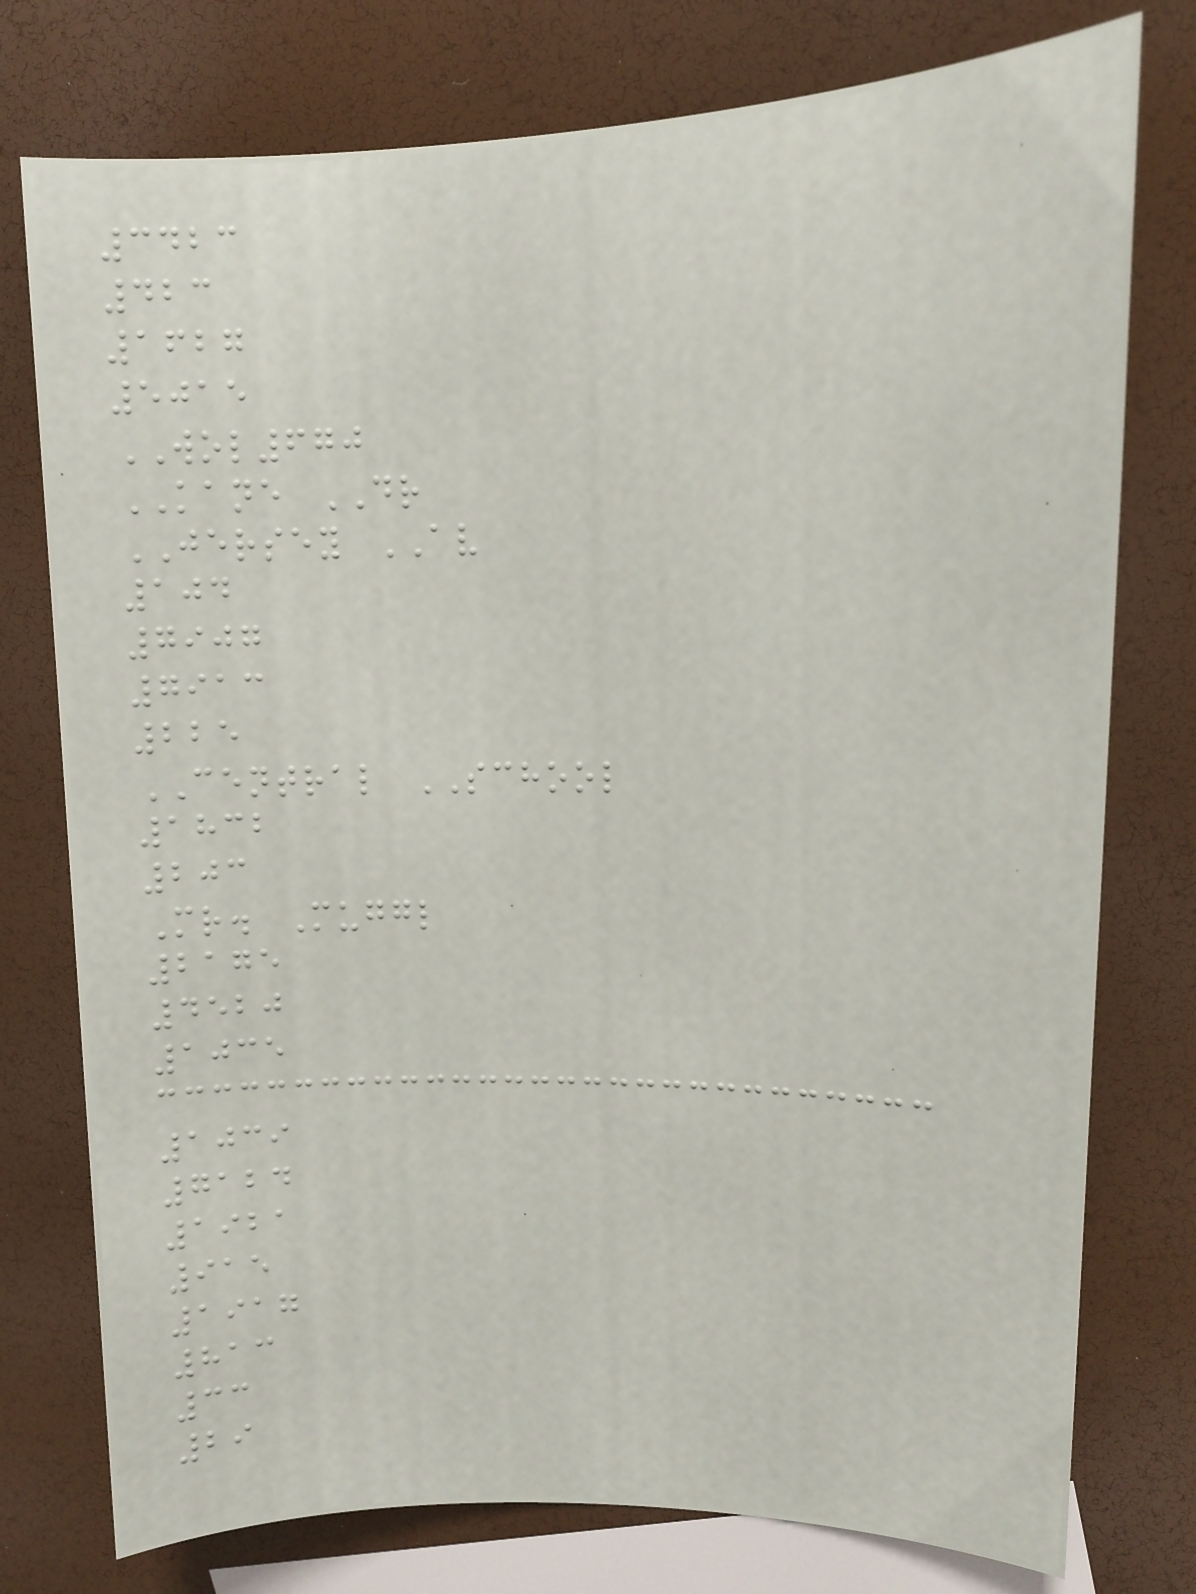3423
423
1627
5015
WOL670
KANE DR
JERSEY AV
104
7907
7913
225
CENTRAL SCHOOL
1832
203
Mr. Muggl
2175
4520
1035
1039
7124
1921
915
1917
813
33
29
